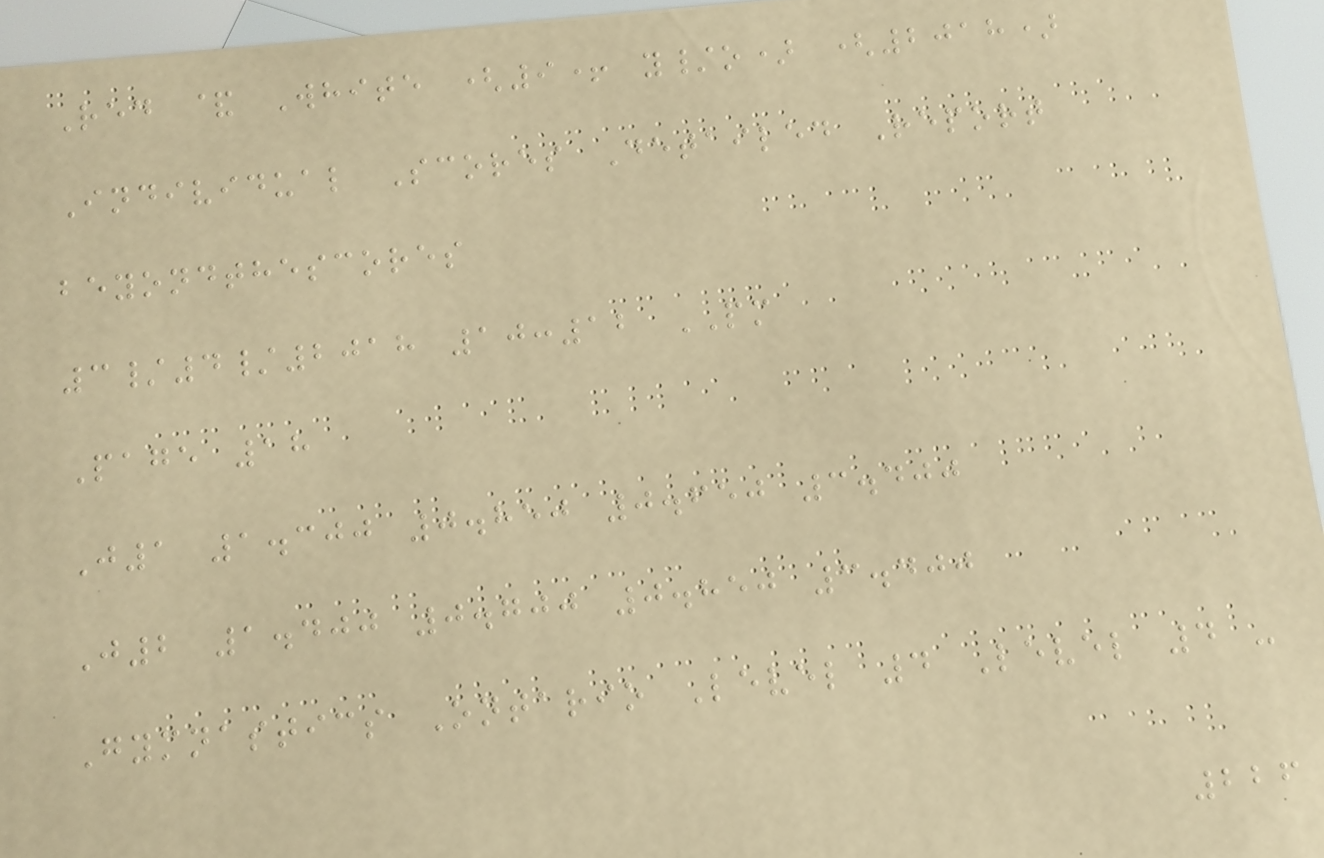Red & White (9+ y/o) (2018)
Individual Scores Detailed Report
beyondthescores
3/4/2018 10:12 PM
Page 18
J1 1.300 0.850 0.650 3.400
J2 1.400 0.700 0.850 3.400
Gymnastics Ontario Level 4 Level 4 -
226
